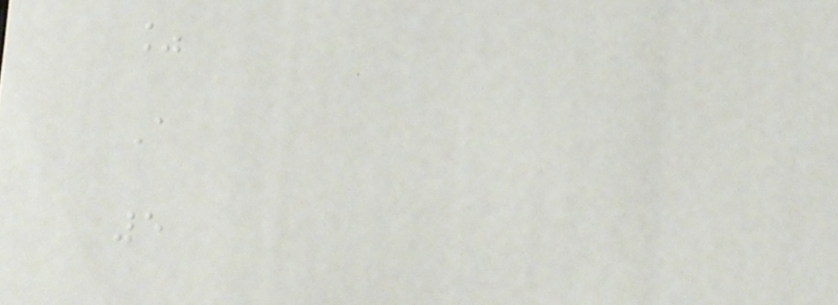%
A
5
